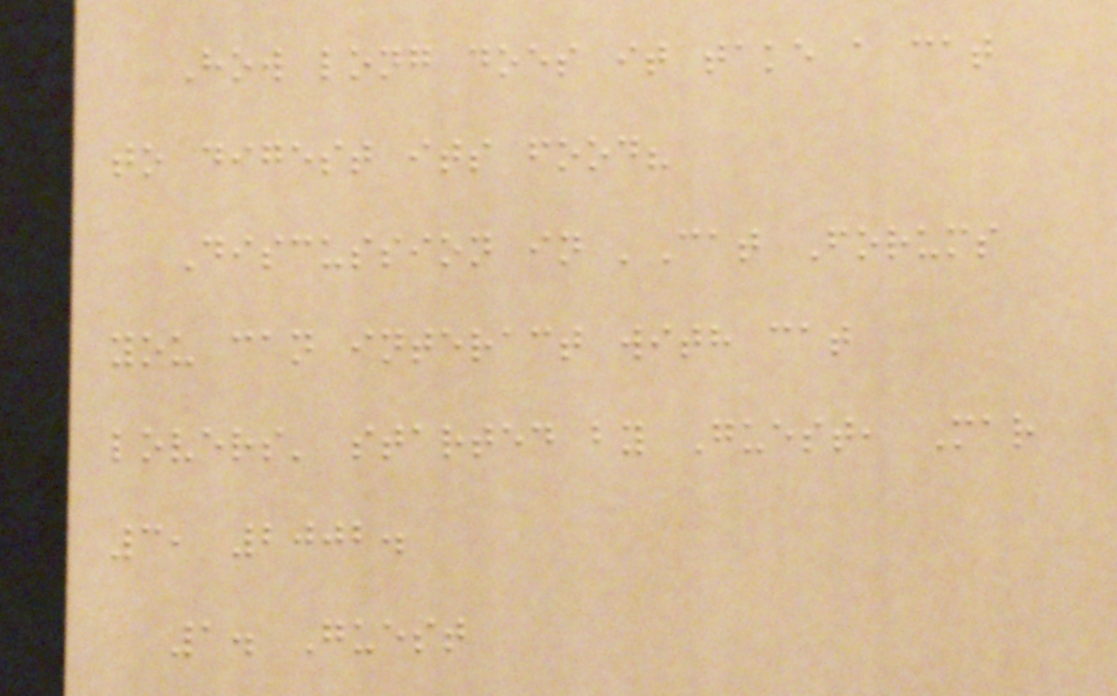How long does it take a cat
to digest its food?
Discussion in 'Cat Forums
you can interact with cat
lovers' started by Guest, Mar
3, 2002.
1. Guest
